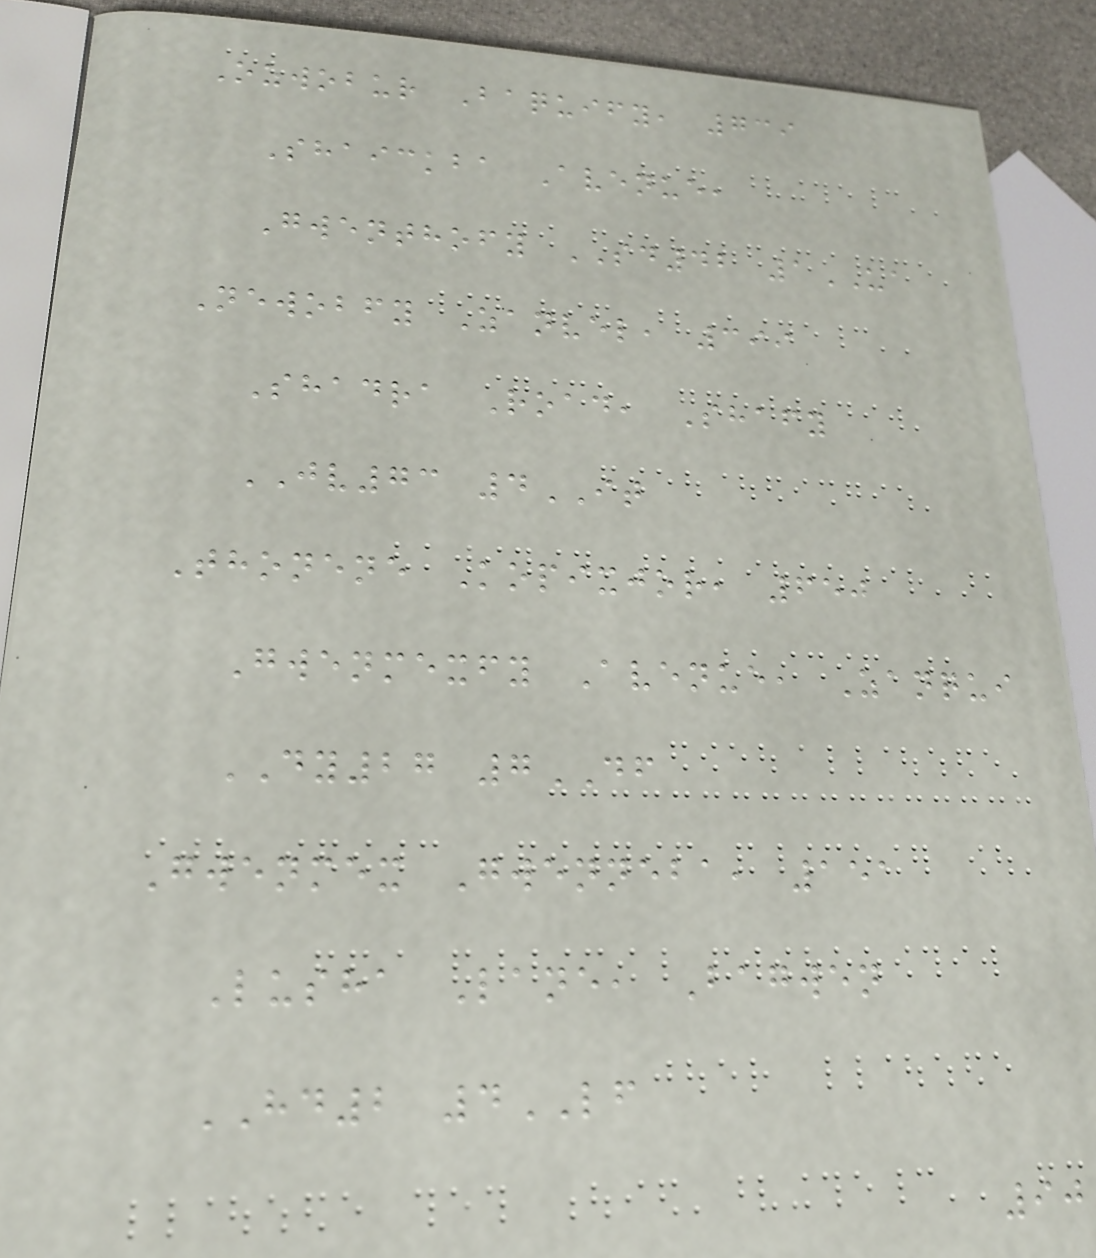Ozwobur Baquify, 739
Shaickba Avenue,
Gwenthofy SD42 1UA
Newobfy Zanvel, 399
Shadra Road, Shafy
JV73 4IT
Thonene Kopixjor, 650
Gwenmexfy Avenue, Zanqui
DY27 7DF
Gwenmex Gwenneba, 151
Lusha Lane, Bagwen
HD2 4LF
90
